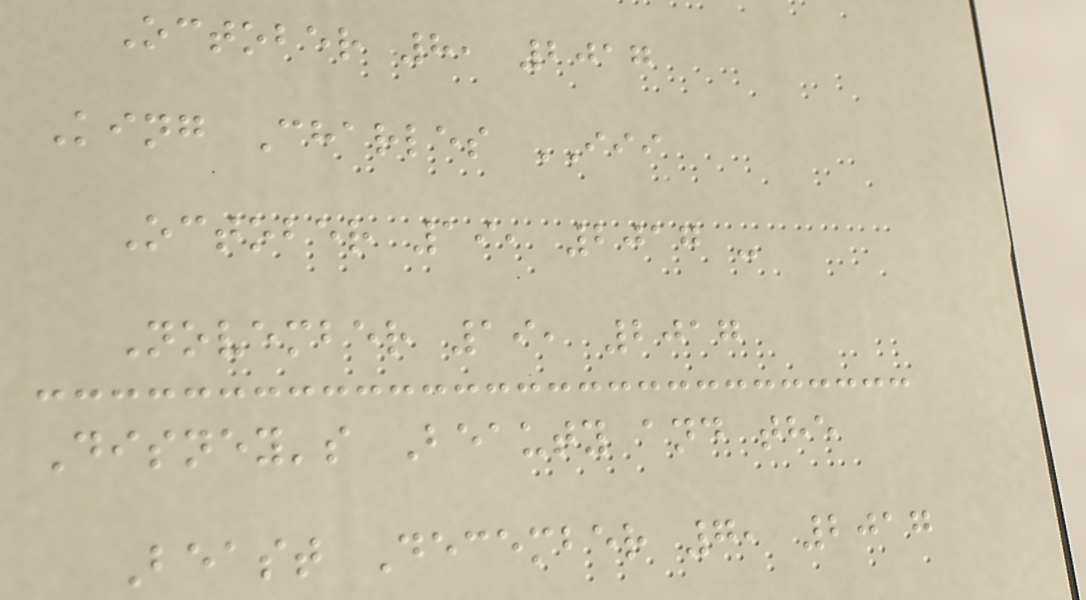October 8, 2017
King Charles III
October 19, 2017 -
November 19, 2017
Disney's Beauty and the
Beast December 7, 2017
